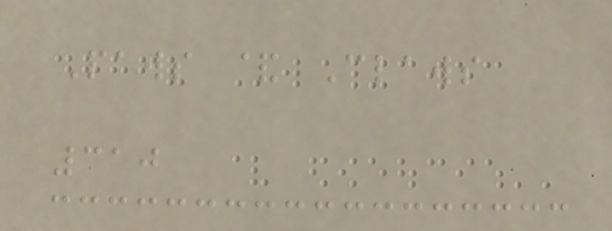Paws & Claws
310
